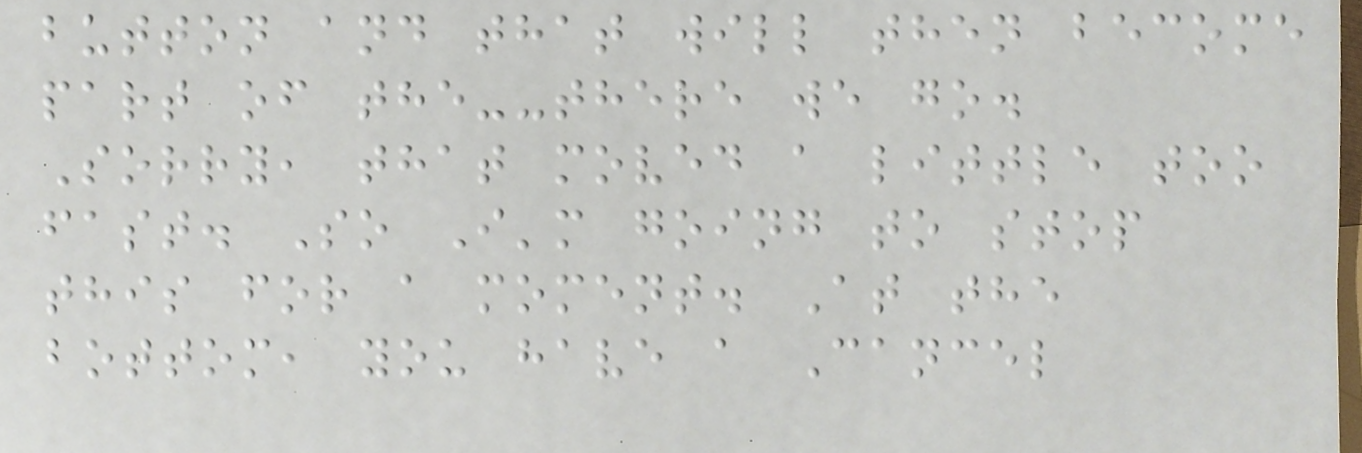button and that will then become
part of the--there we go.
Sorry, that moved a little too
fast. So I'm going to stop
this for a moment. At the
bottom, you have a Cancel
